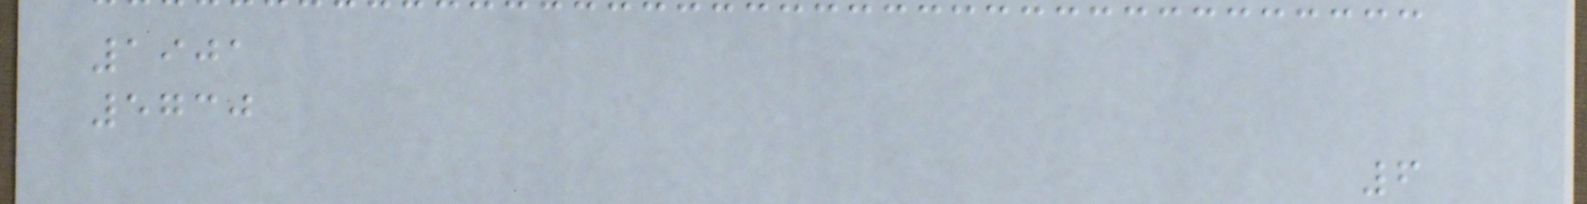1901
5730
6
